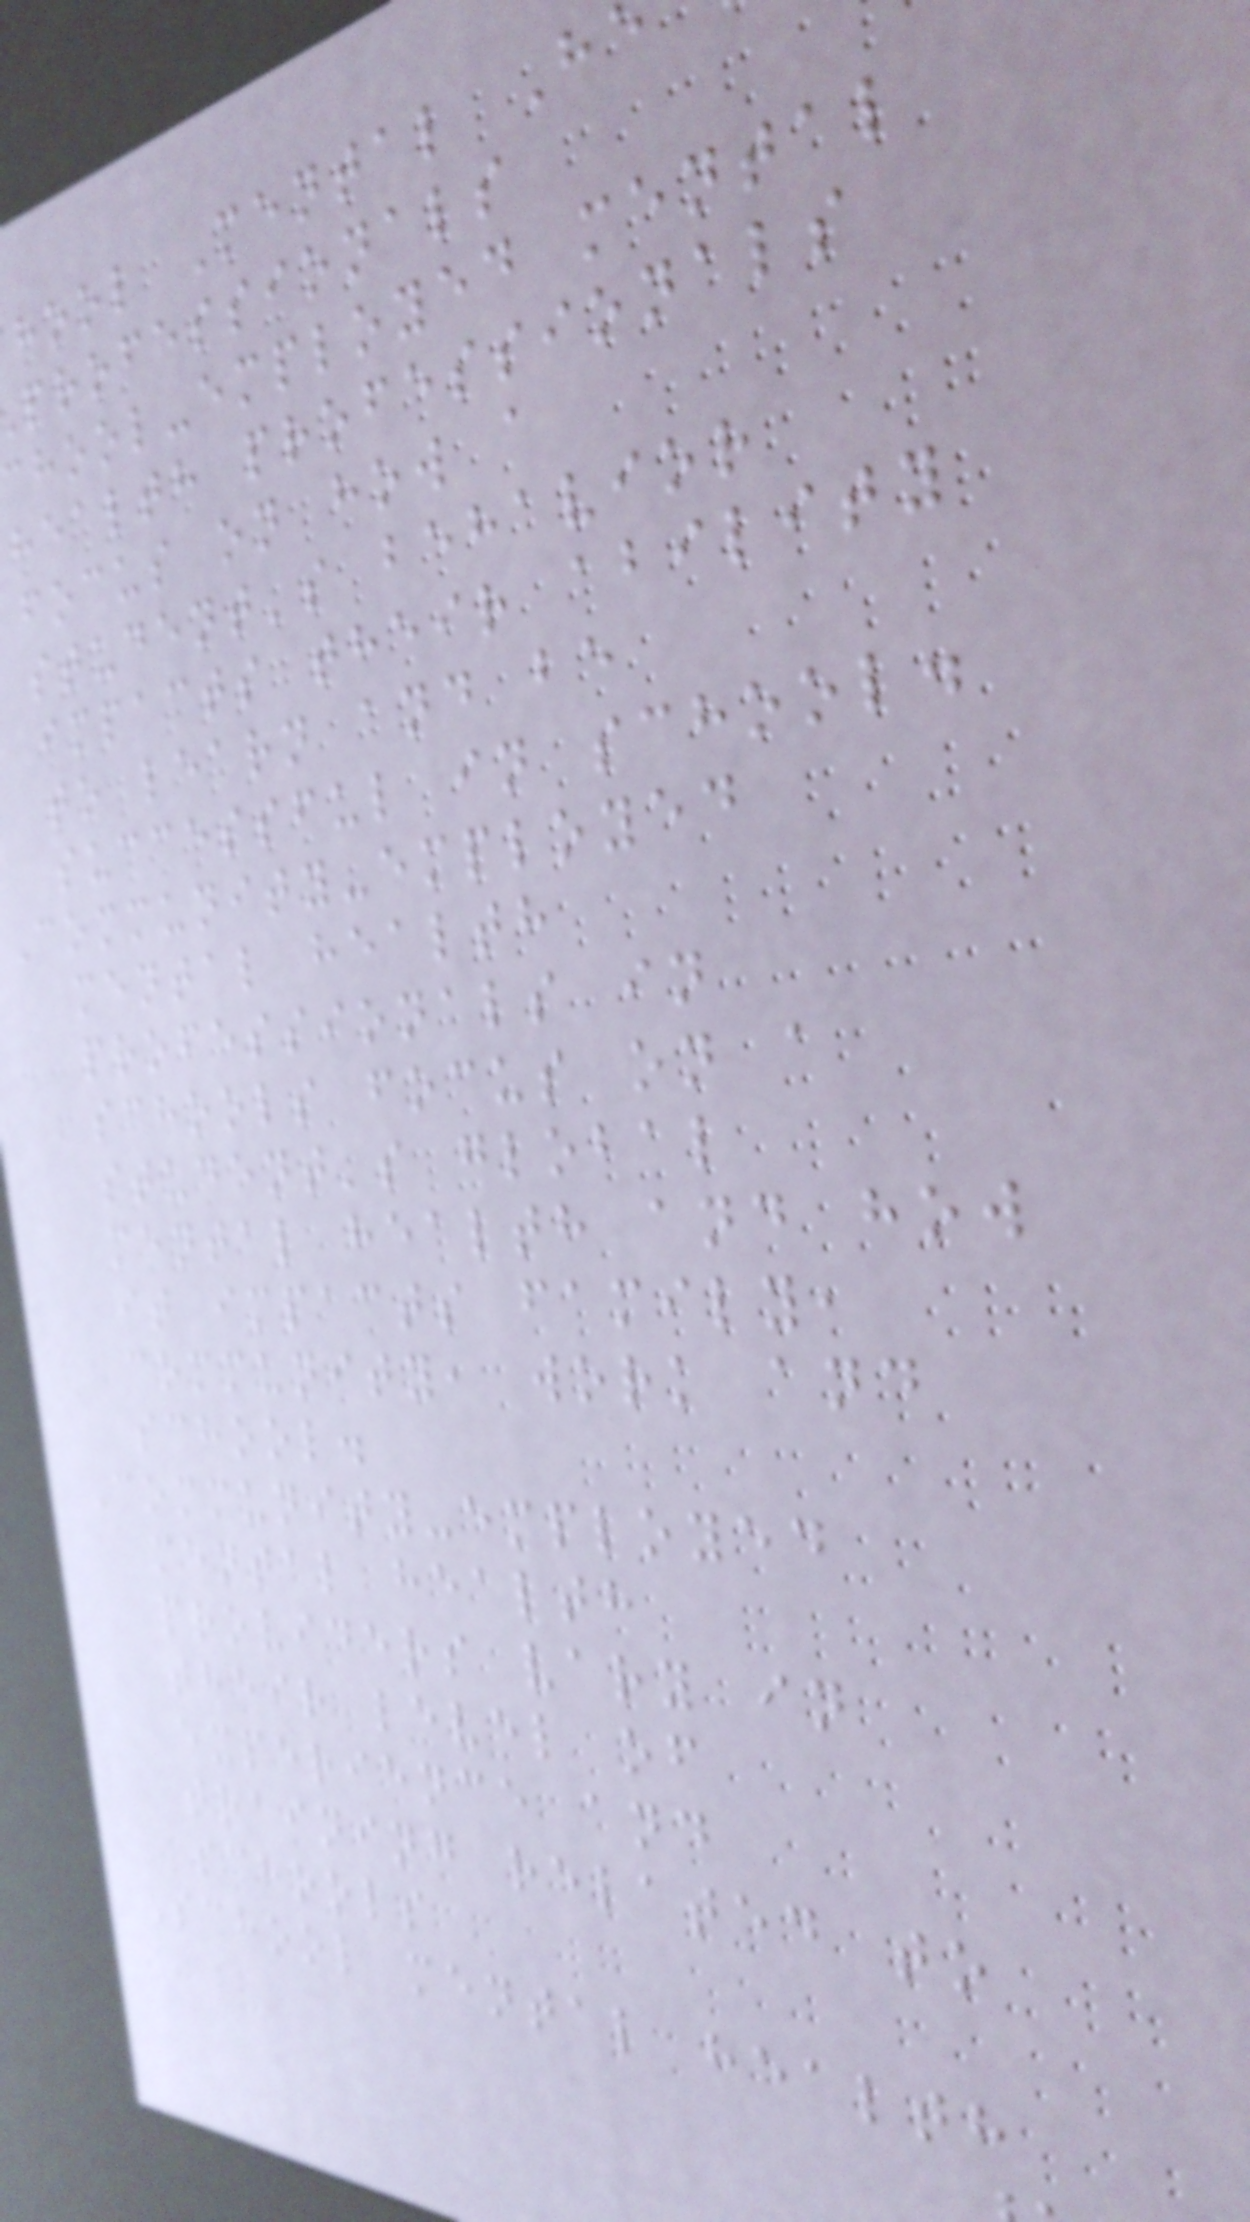hool Mental H
professionals
chool-employed mental
health professionals
focus on how a
student's behavior
impacts their ability
to learn and be
successful in school.
Community-employed
mental health
professionals in
schools focus on a
student's global
mental health and how
it impacts family,
community, work and
school.
Community-employed
mental health
providers vary in
their level of
experience and
training related to
schools
School mental health
